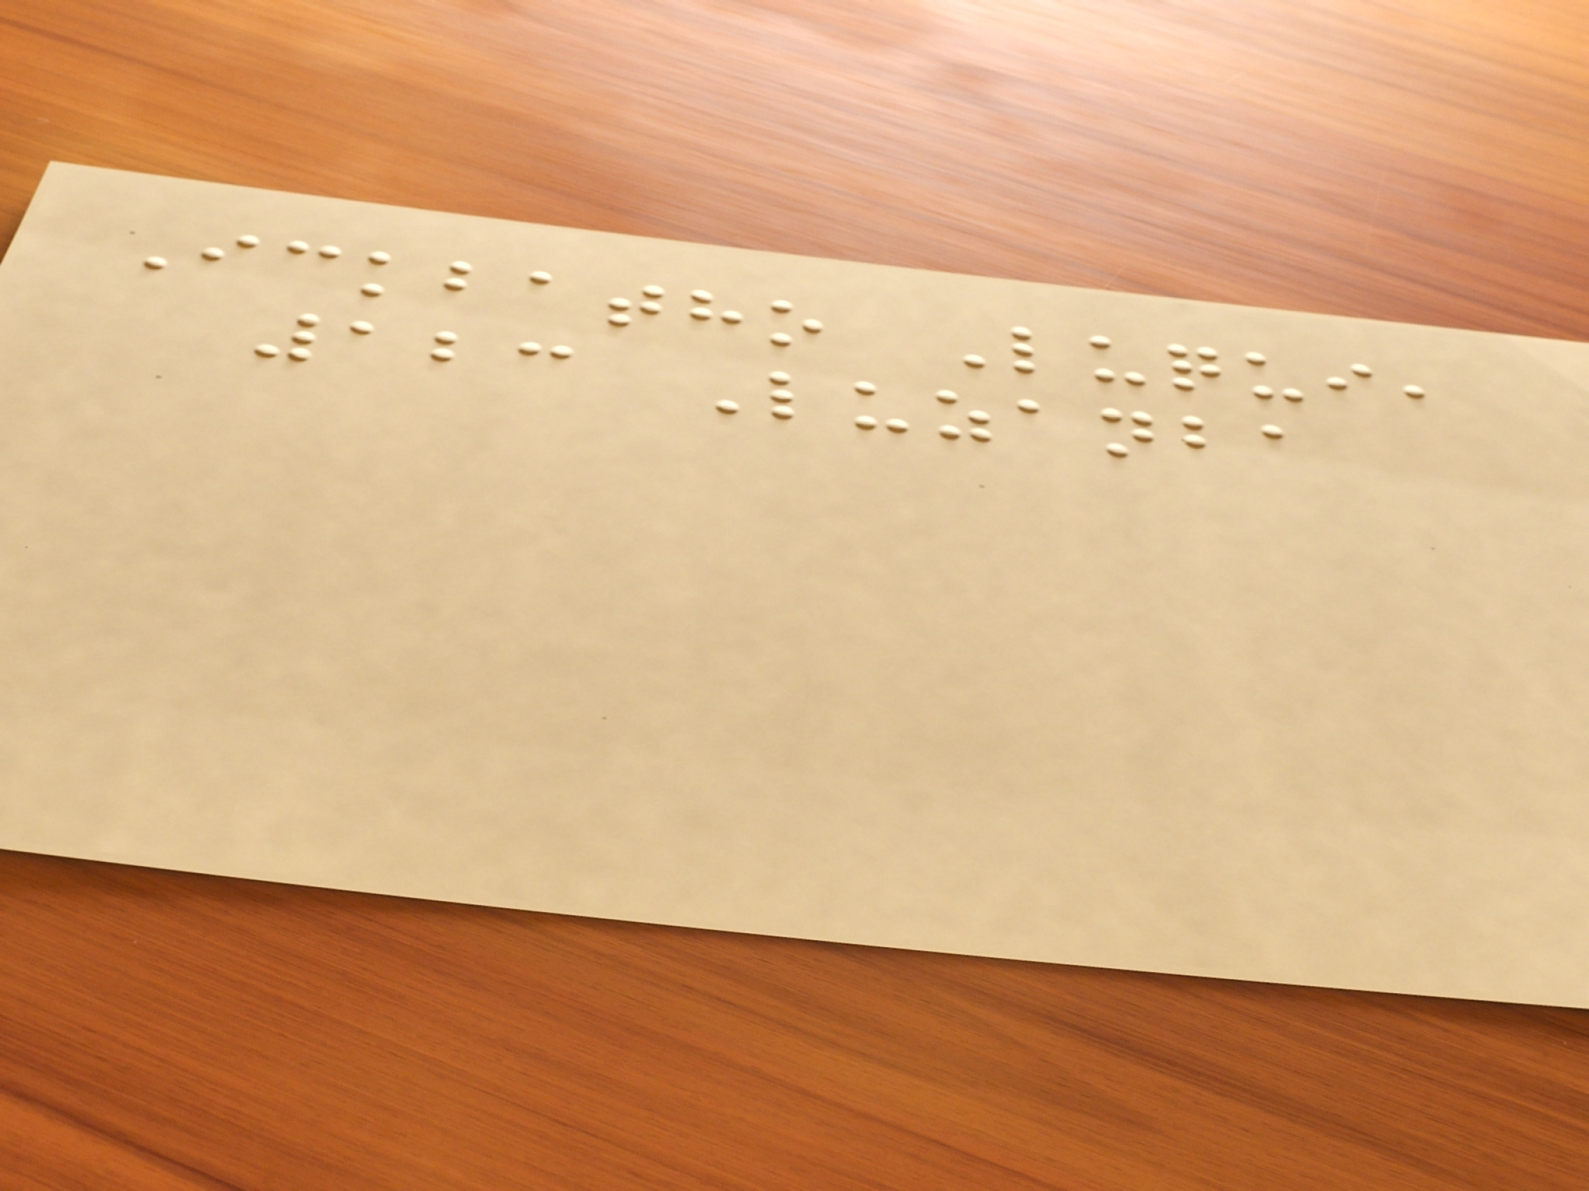Ickbatho Luqui,
123 Luzanba
